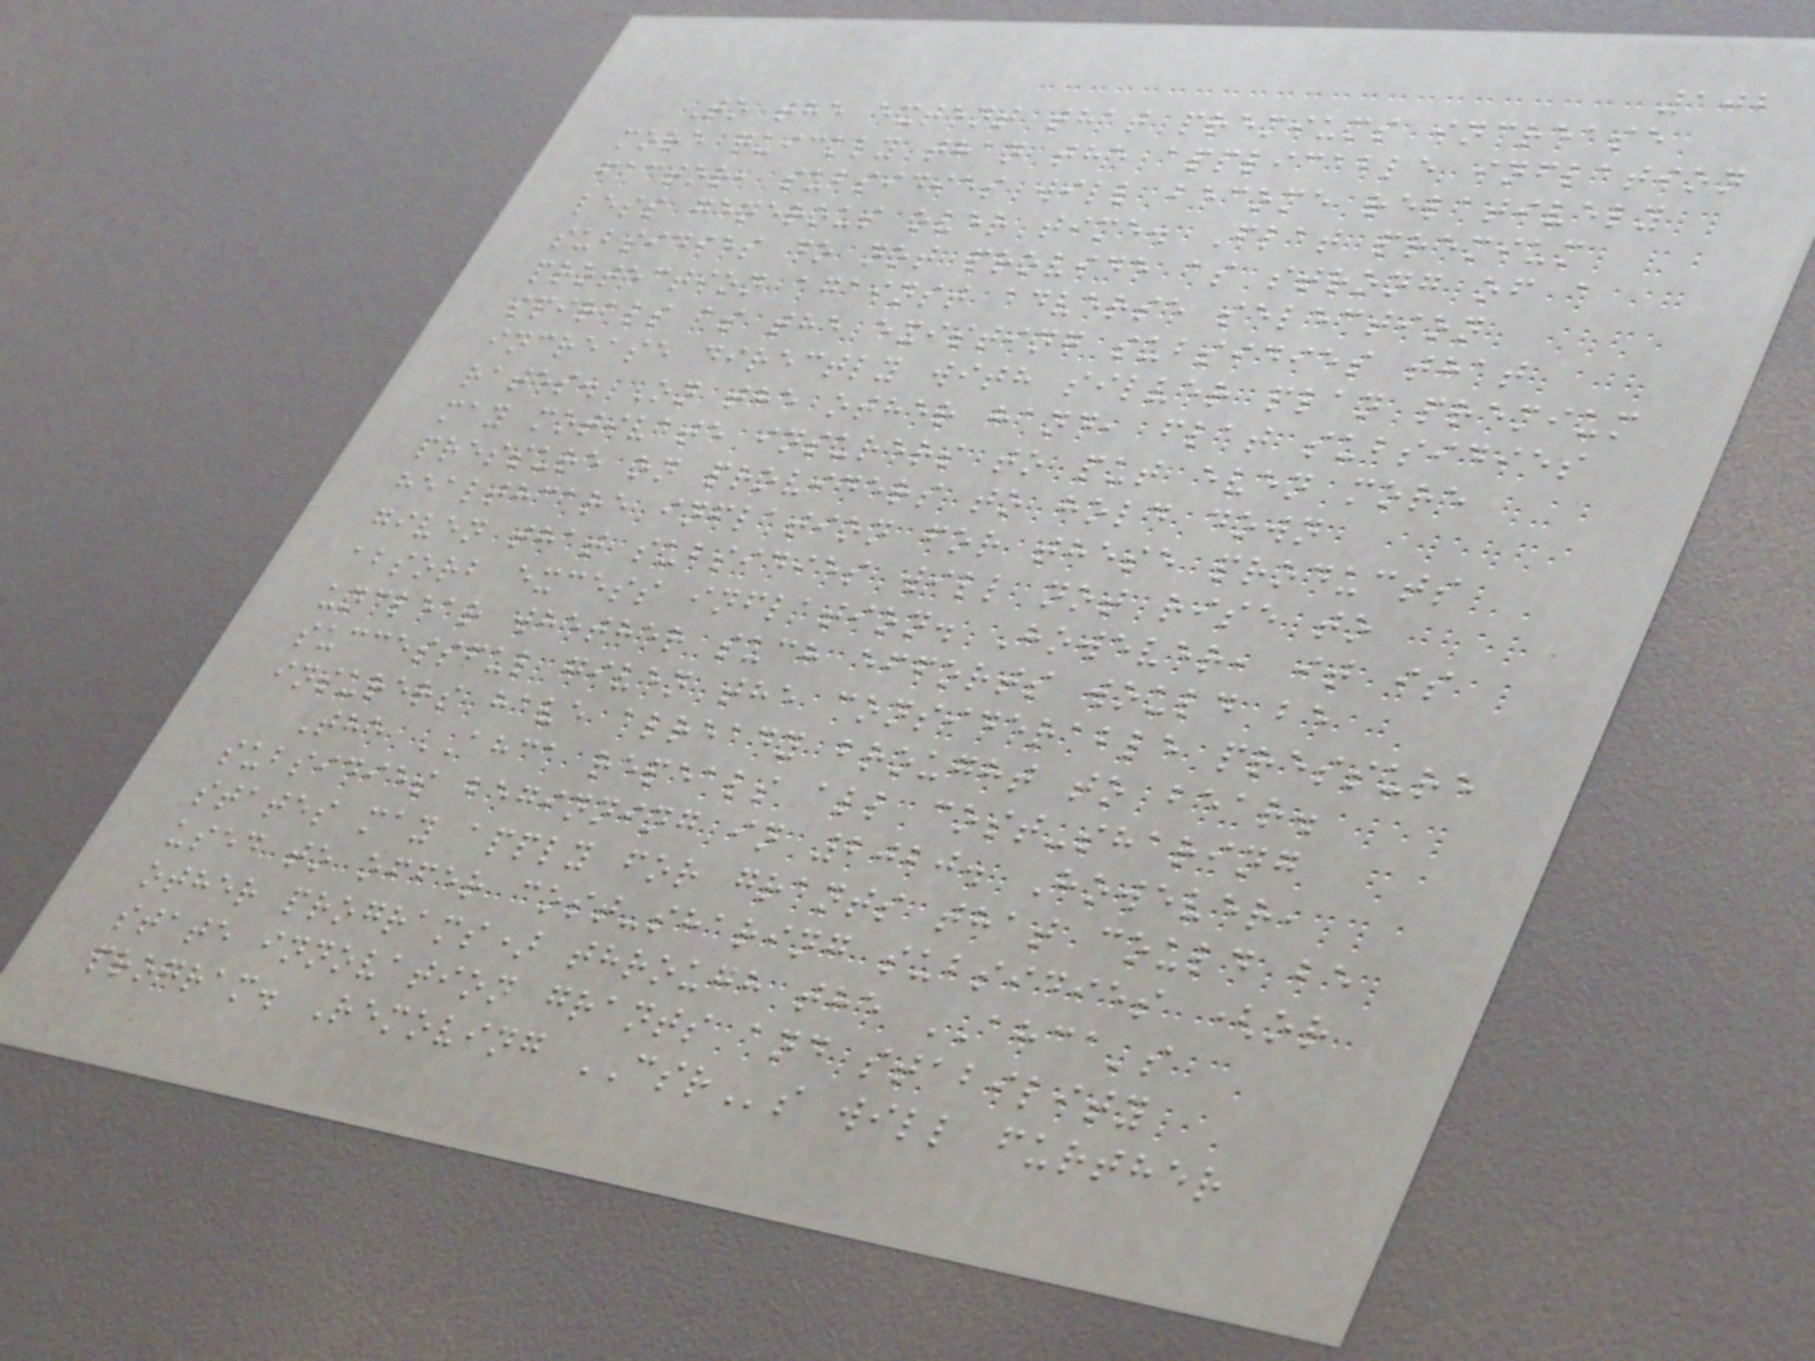102
To the extent that premiums increase
more quickly than the applicable inflation
factor, subsidies will become relatively
less generous over time. Flat premium
subsidies do not provide as strong of a
protection against adverse selection
spirals as the existing subsidies that
increase directly with silver plan premium
rates. On the other hand, flat subsidies
may motivate insurers to put even more
pressure on providers to hold down
healthcare inflation for these products
given that subsidies will not rise to
absorb excess inflation. However, it is
unclear whether such efforts would be
successful given the considerable pressure
insurers have already brought to bear.
The AHCA repeals all cost-sharing
subsidies beginning in 2020. However,
states may apply for grants that could be
used to offer cost-sharing subsidies (or
other programs) through the AHCA's
state innovation grants and stability
program. Removing CSRs will further
